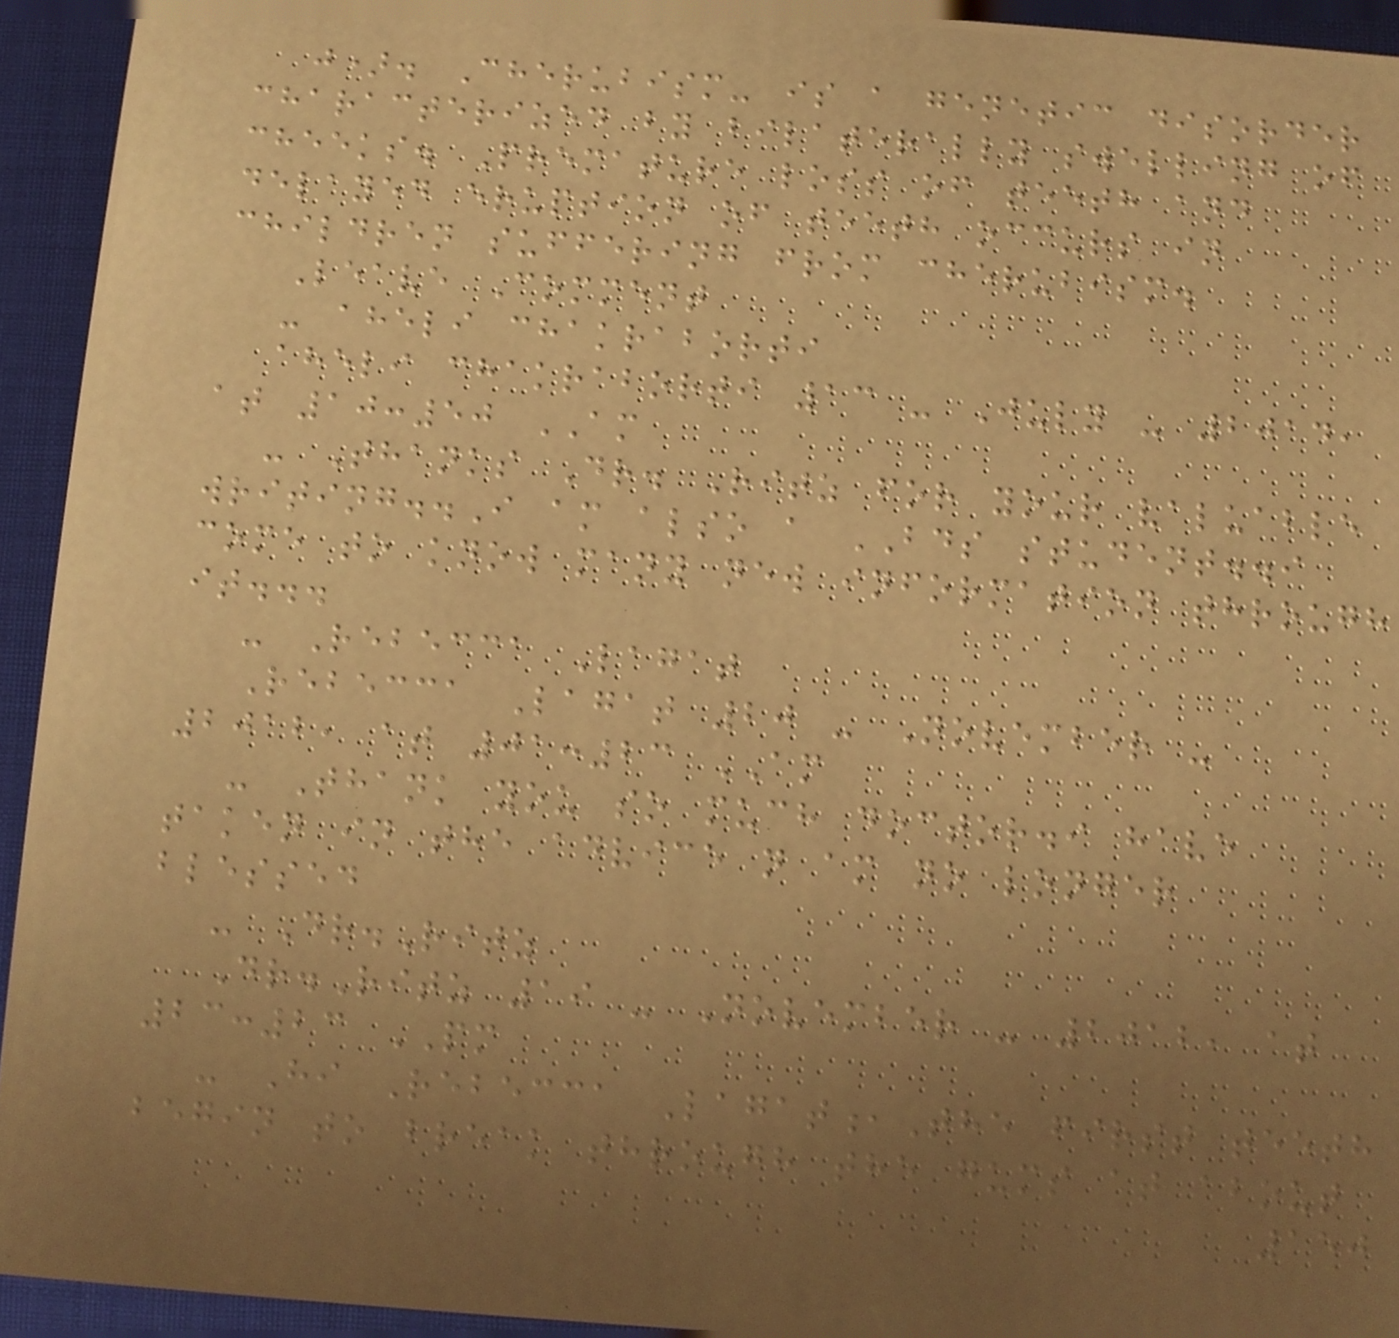j). Cherubism- is a genetic disorder
characterized by bilaterally swelling of
cheeks. Premature loss of teeth and
delayed eruption of teeth occurs in
children suffering from cherubism.
Leave Comment
- aheli chakraborti
aheli chakraborti 13 - July - 2014,
at 10:50 AM
- Thanks Dr. Ritz for your valuable
writing..I am also a BDS student..i
come to know many new information through
it...
- Rebecca Lagat
Rebecca Lagat 20 - November -
2012, at 01:23 AM
- Thank you so much doctor.i have
taken in the advice n am no longer
blessed
- Dr.Ritz
Dr.Ritz 19 - November - 2012, at
23:23 PM
- Hi Rebecca Lagat,The first teeth
begin to break through the gums at about
150
